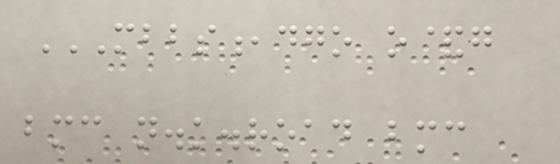MBBS,DGO O&G
BMC N.K.ROAD BMC
